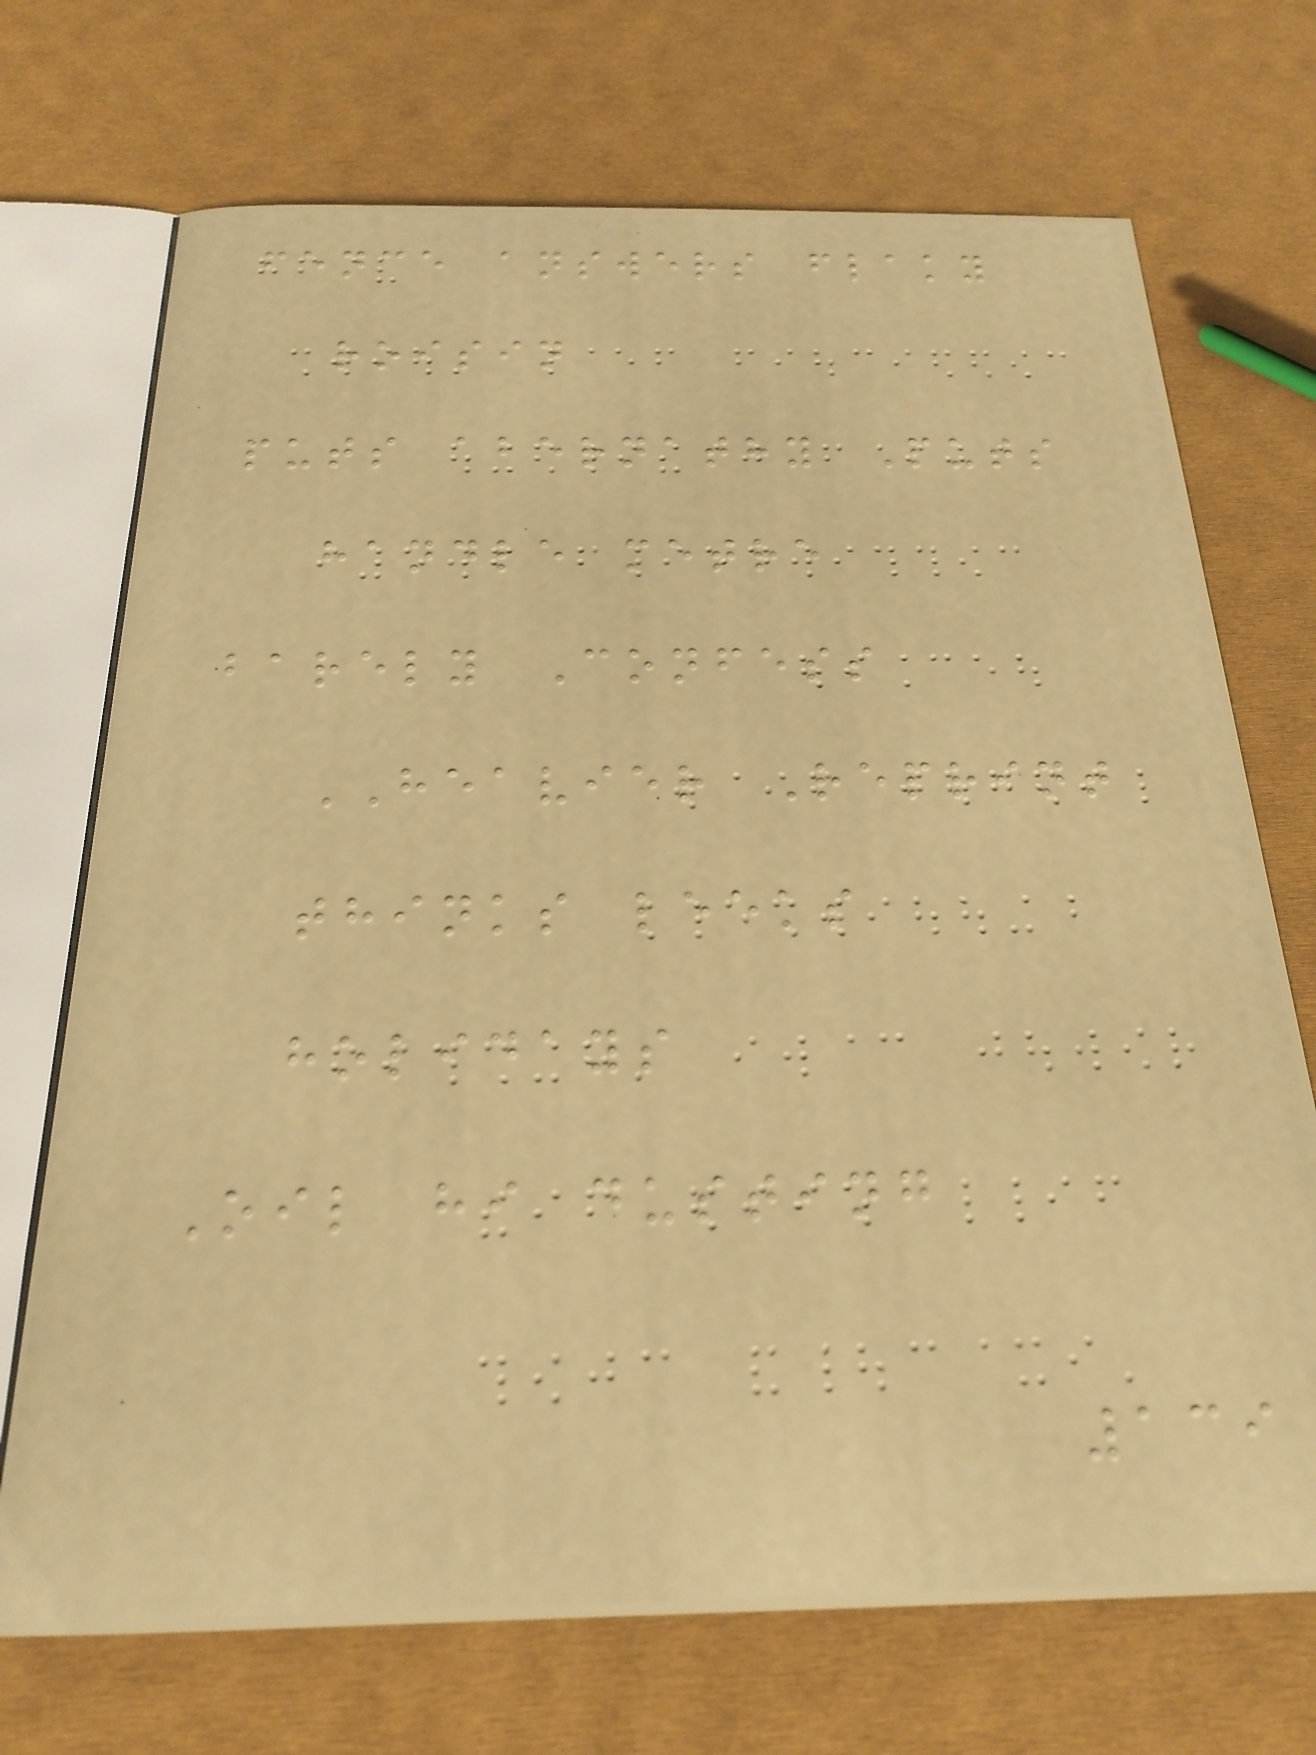fence answers flaky
roisin
puts abernathy Puts
handle metre
barely Confess
HEAVIER Reprint
thinks leeks
holidays
Oil hi dusting
139
